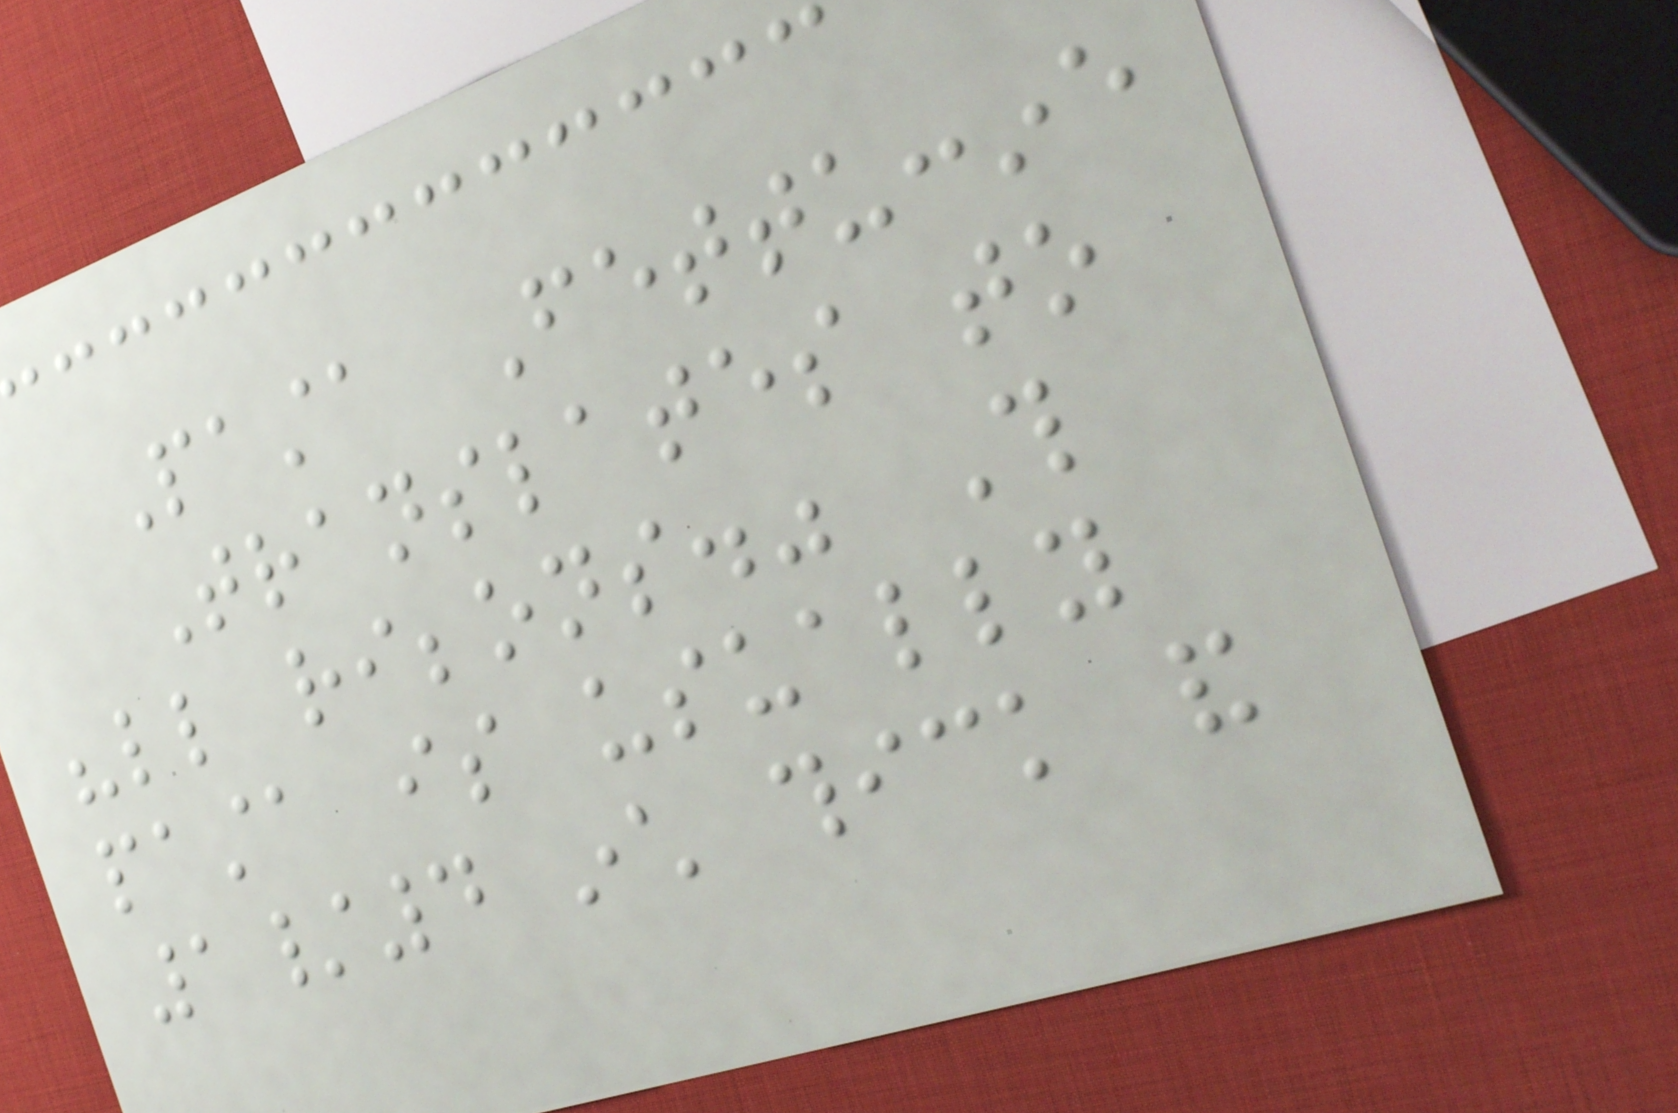Pasta Fettuccine
Translates to
"little ribbons." This
pasta is usually
1/4 inch thick and
